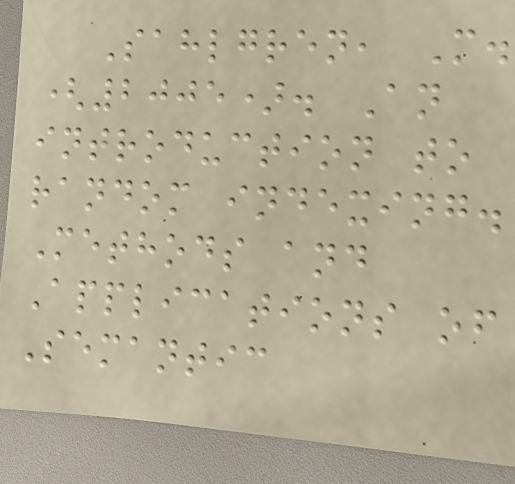Sahlgren, M.
(2005). An
introduction to
random indexing.
Methods and
Applications of
Semantic
